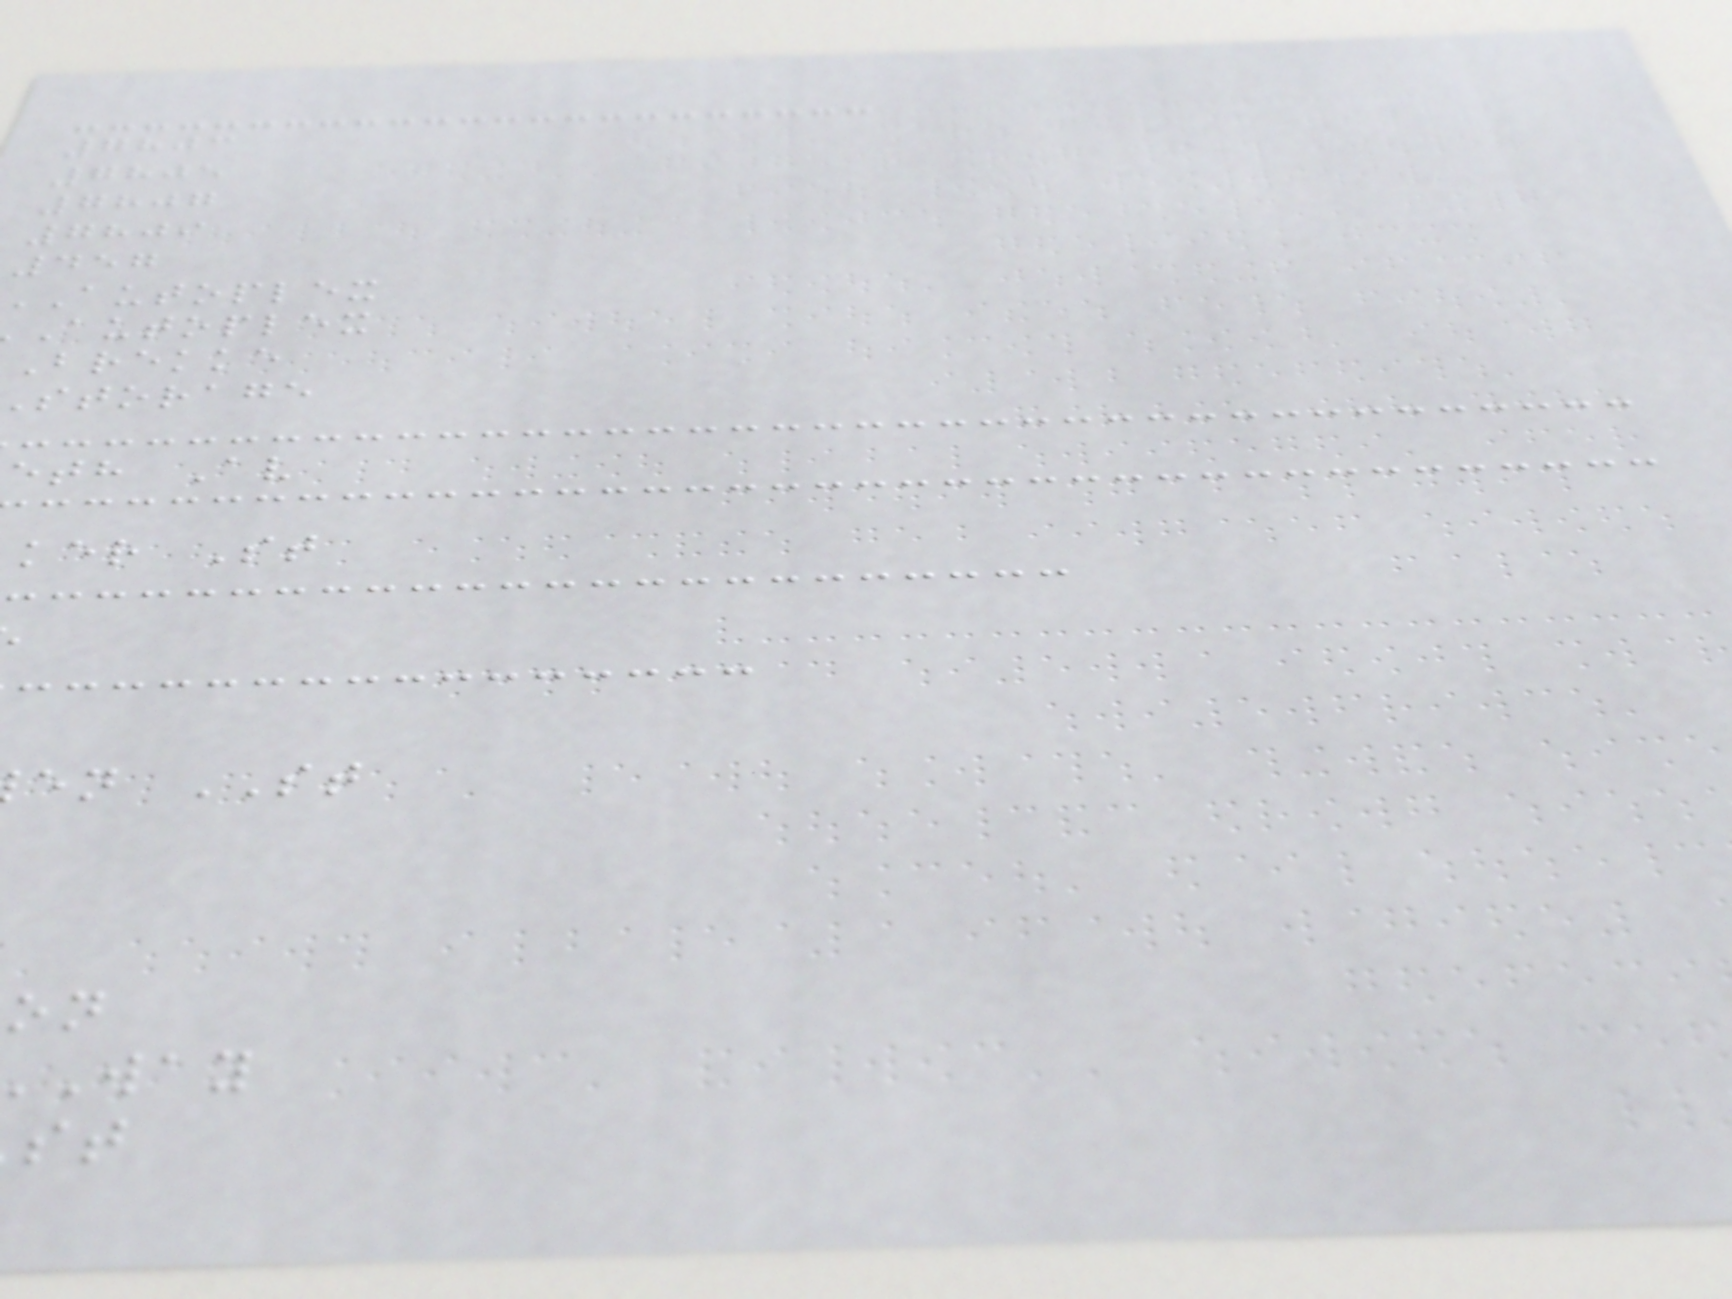7803
7805
7807
7809
457
autoplex
autoplex
brekke
storage
eth Av
ker St
en ST
